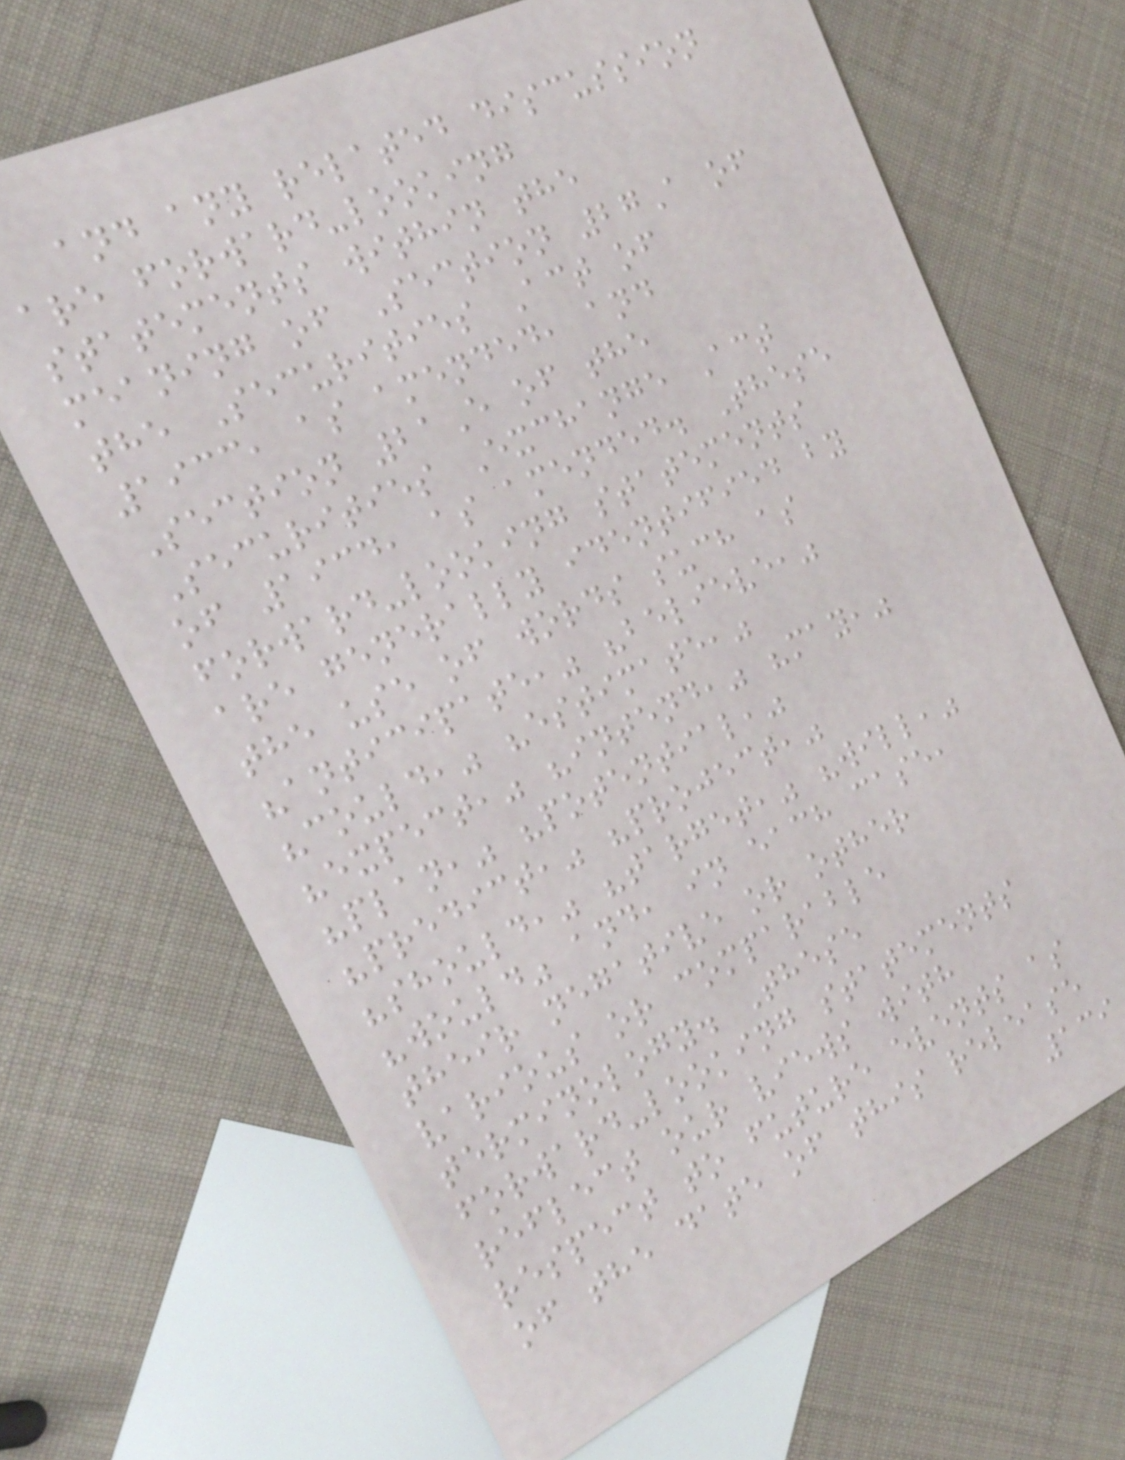and any related discussion
are forward-looking
statements within the
meaning of Section 27A of
the Securities Act of
1933, as amended, and
Section 21E of the
Securities Exchange Act
of 1934, as amended. These
forward-looking statements
are generally identified by
the use of words such as
"anticipate," "believe,"
"could," "estimate,"
"expect," "intend," "may,"
"plan," "potential,"
"predict," "project,"
"should," "target," "will,"
"would" and, in each case,
their negative or other
various or comparable
terminology. These
forward-looking statements
reflect our views with
respect to future events as
of the date of this release
139
